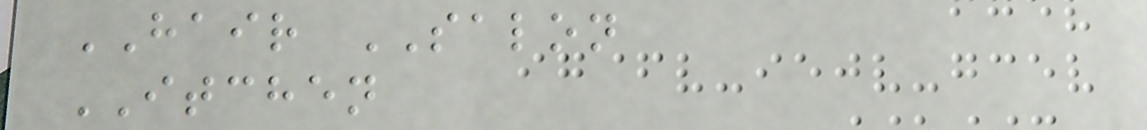HAIR SALON
ITCHEN
